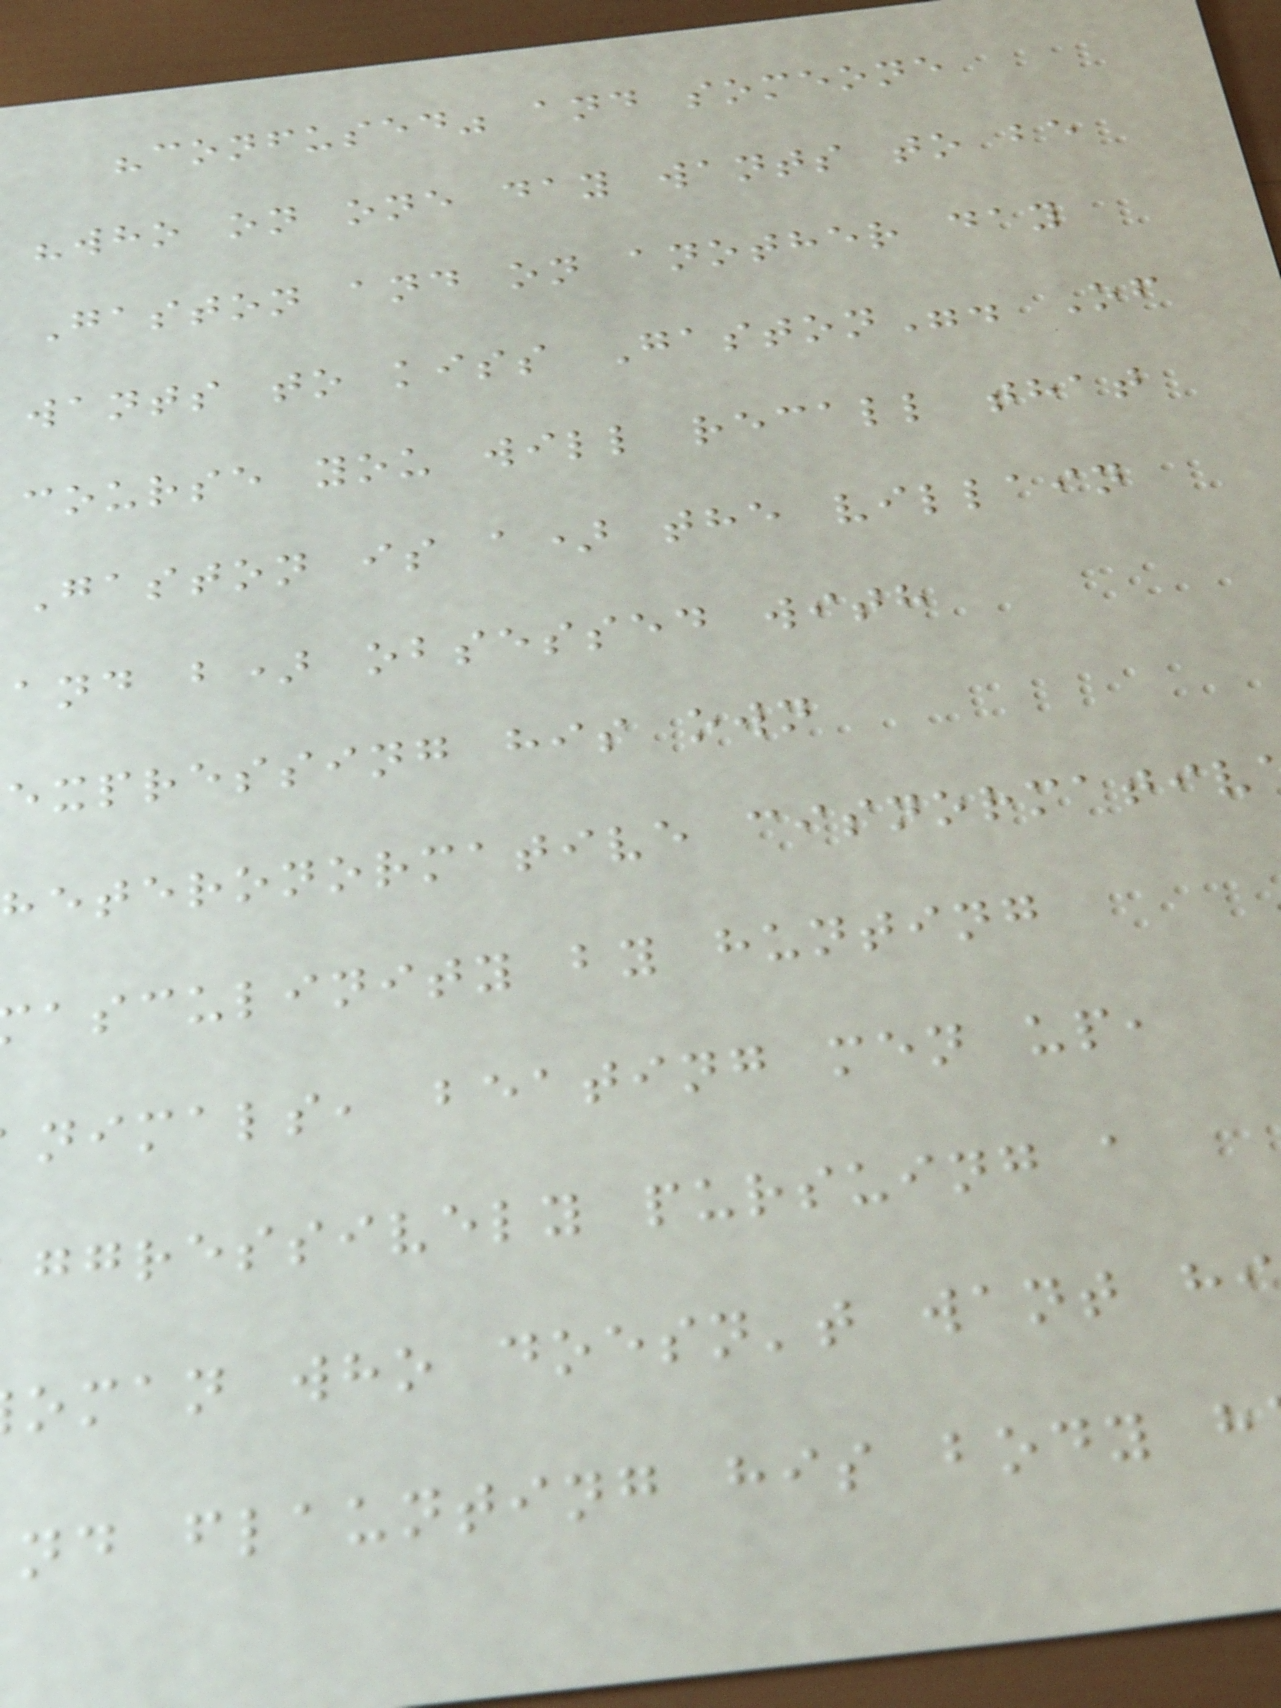"confused" and someone
"who on one day wants to be
Gaston and on another day
wants to kiss Gaston". Of
course you will recall that
Gaston is a) the villain
and b) obsessed with
expressing his own
heteronormative cisnormativ
asculinity by hunting
nimals, beating men up,
ggressively pursuing a
oman who doesn't want hi
nd flaunting his body h
